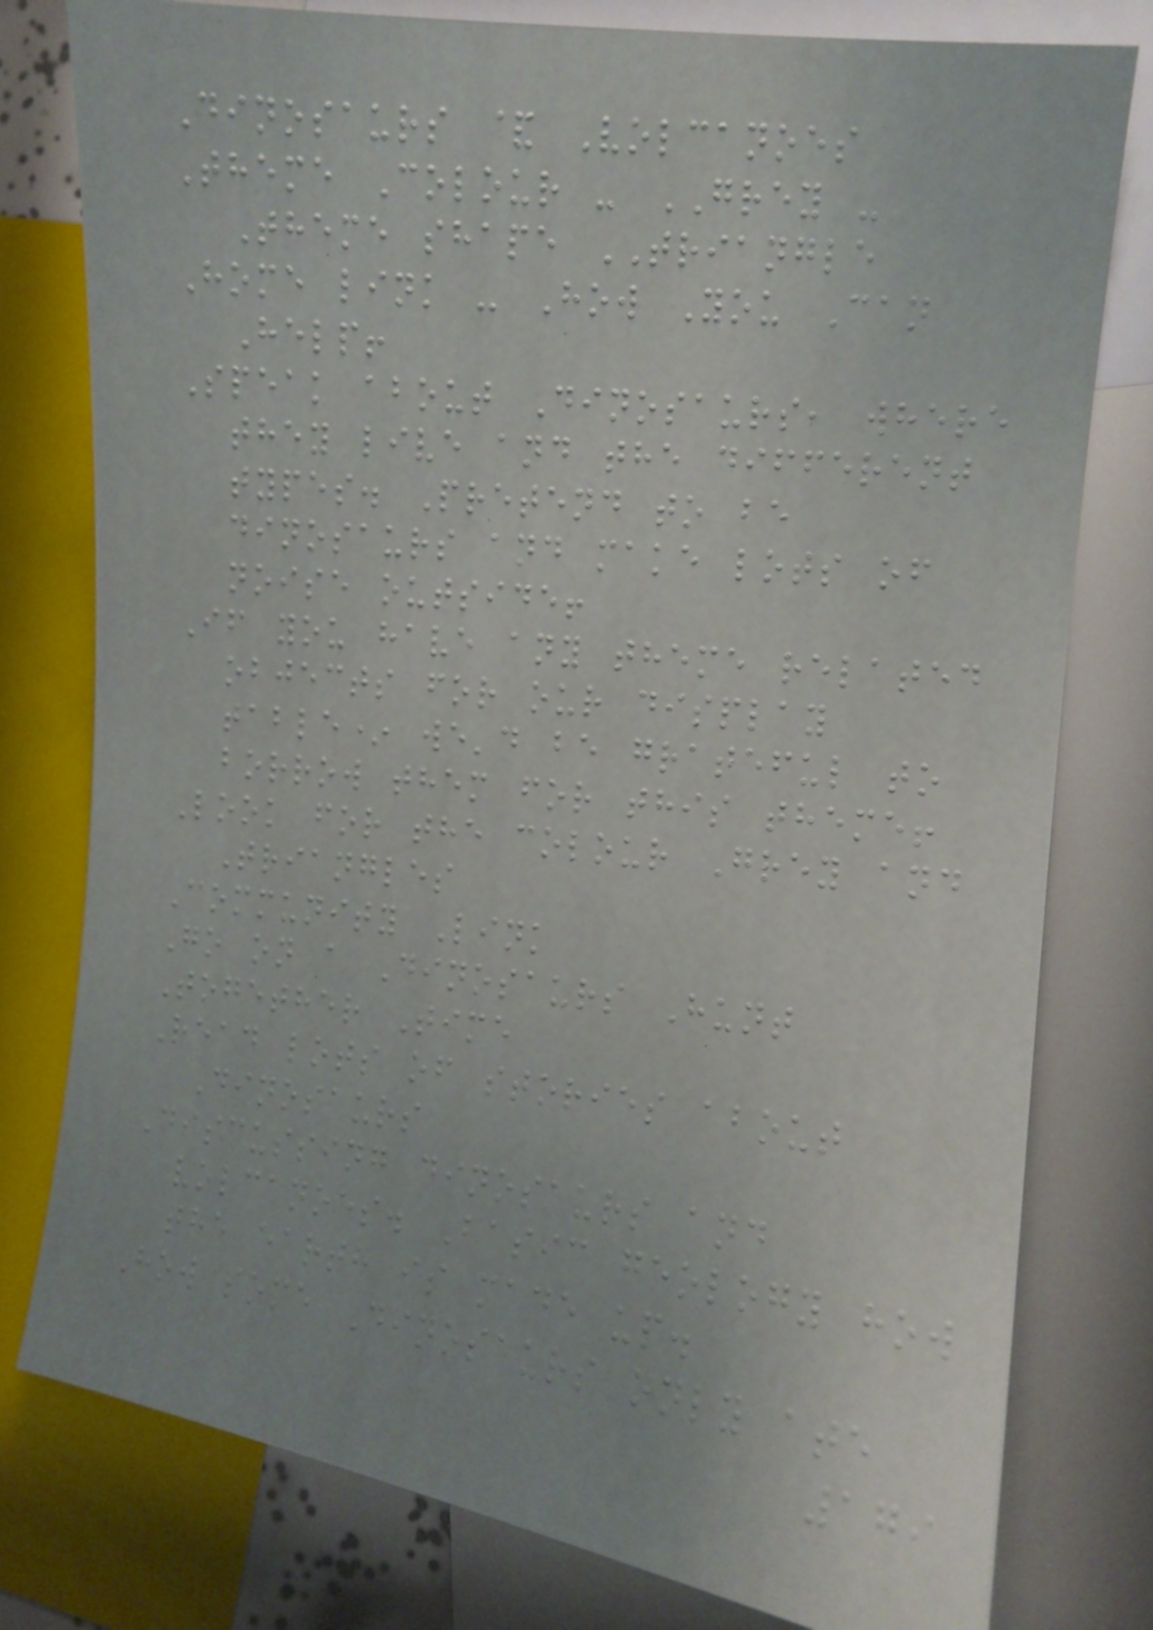Dinosaurs & Volcanoes
Theme Colour - GREY -
Theme shape TRIANGLE
Home link - How You Can
Help!
Speak about Dinosaurs, where
they live and the different
types. Pretend to be
dinosaurs and make lots of
noise outside!
If you have any theme related
objects for our display
table* we'd be grateful to
borrow them for this theme!
Look for the colour Grey and
Triangles
Community Link
Go on a Dinosaurs Hunt
Together Time
Read lots of stories about
Dinosaurs
Discussing dinosaurs and
volcanoes. Basic geology how
the earth is made up.
How some Dinosaurs only ate
179
